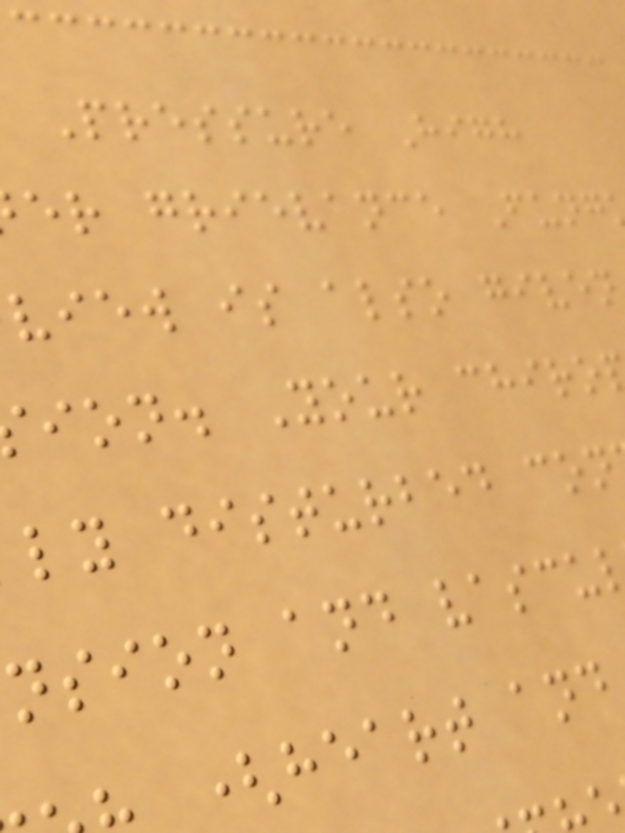Pressure High
er grievance Fung
view is also given
ion. Your chiro
ly disturbed con
nsion and vascu
(heart and
